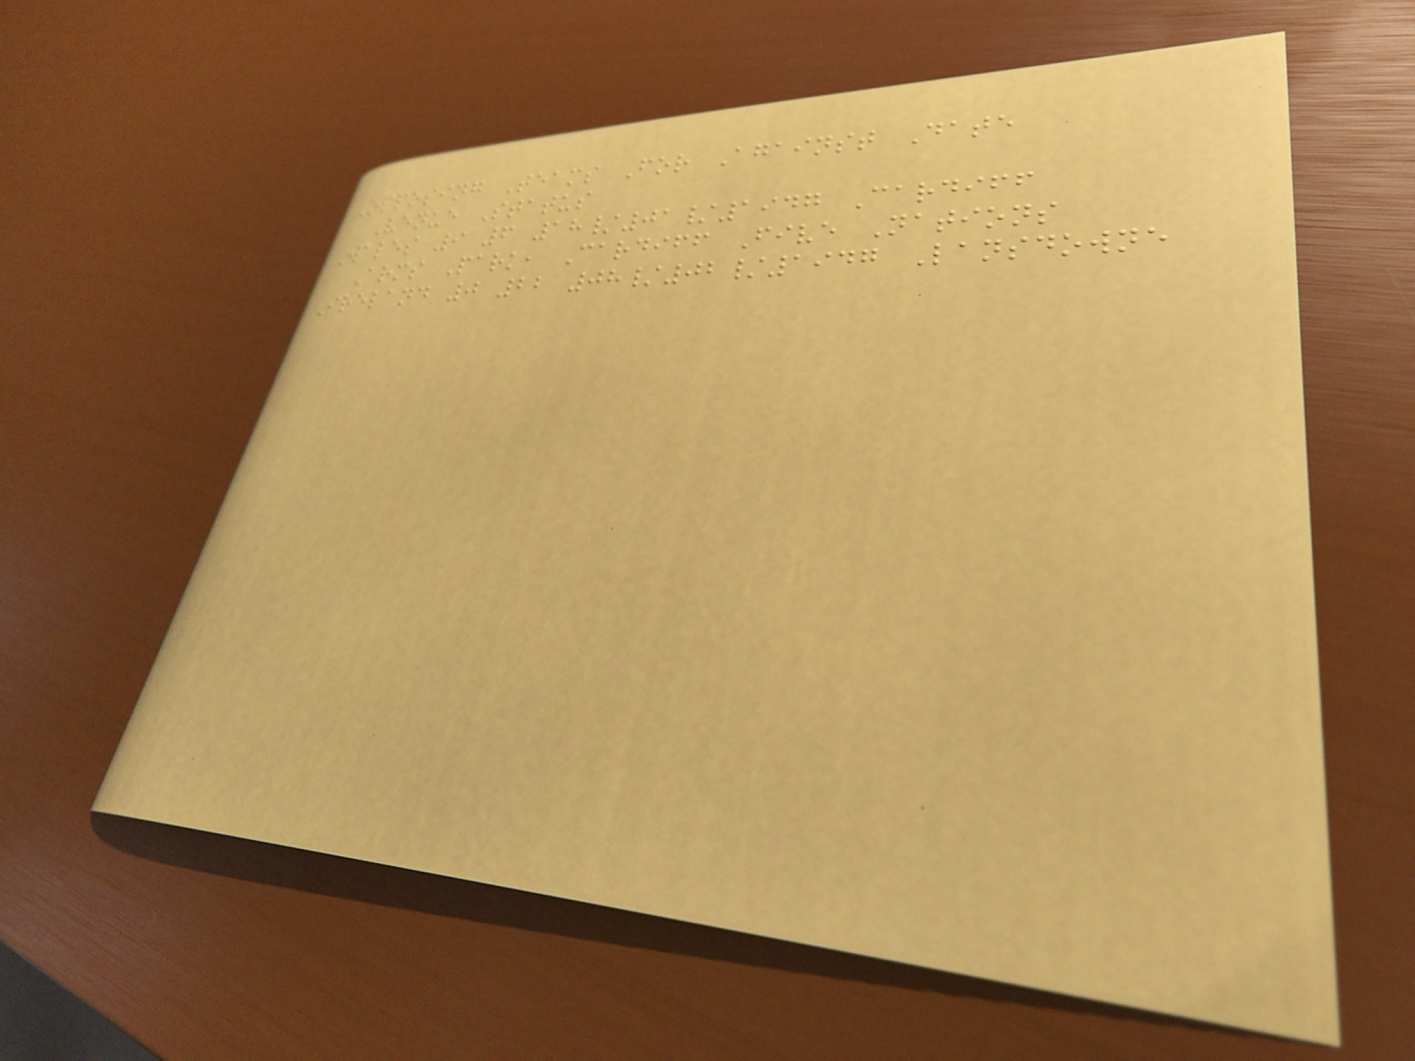Opposing Teams For Against Date
Venue Status
Wales 9 6 18/01/1947 Cardiff
Arms Park, Cardiff Five Nations
Ireland 0 22 08/02/1947 Lansdowne
